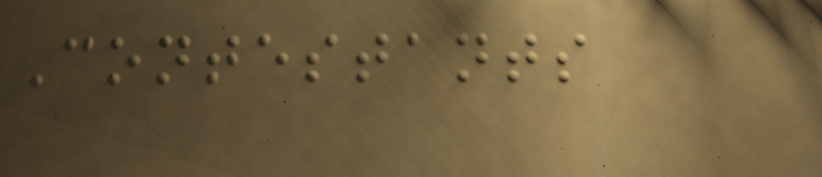Contestants
